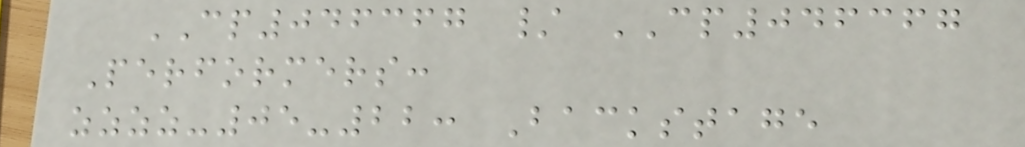CP046367 / CP046367
Performers:
zzzz-05-22: Backstage
